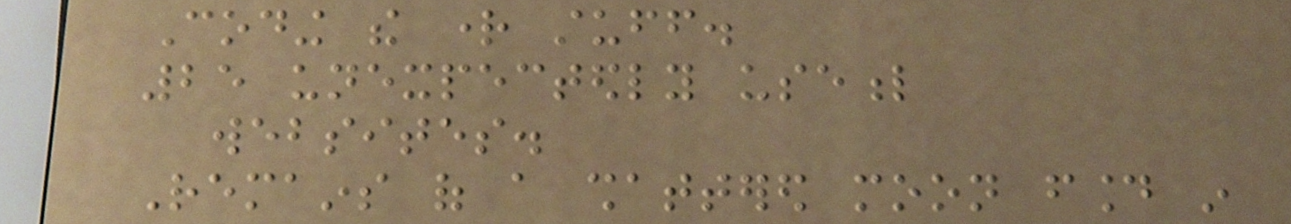Coding the right stuff.
25 unexpectedly useful
websites.
Remains of a shattered moon found in
